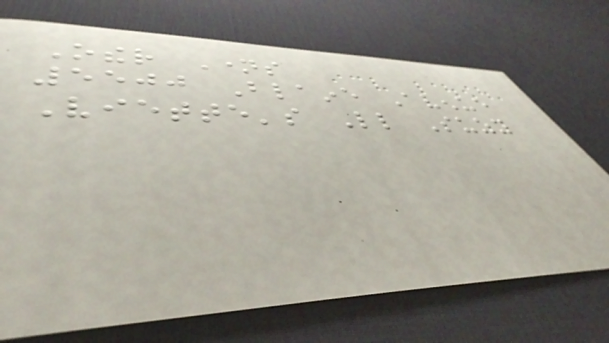Other Names
5500 Blaine Avenue
Viette's Little Suzy
